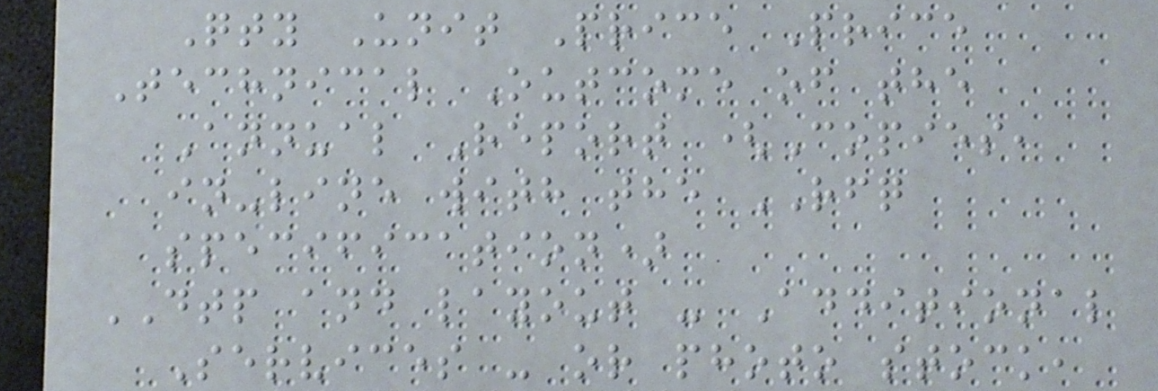Qty Unit Price Price
Technical Outcome of the
Annual Report (Copies,
in-line with the RFQ
specification)
DTP and layout - Additional
Services - or photo stock,
